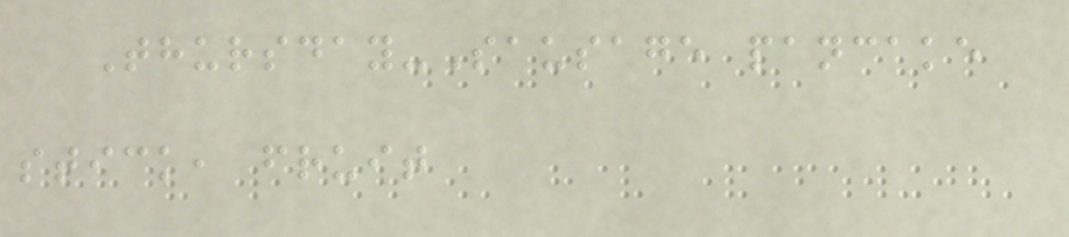Thursday-Sausage pancake
stick, fruit
